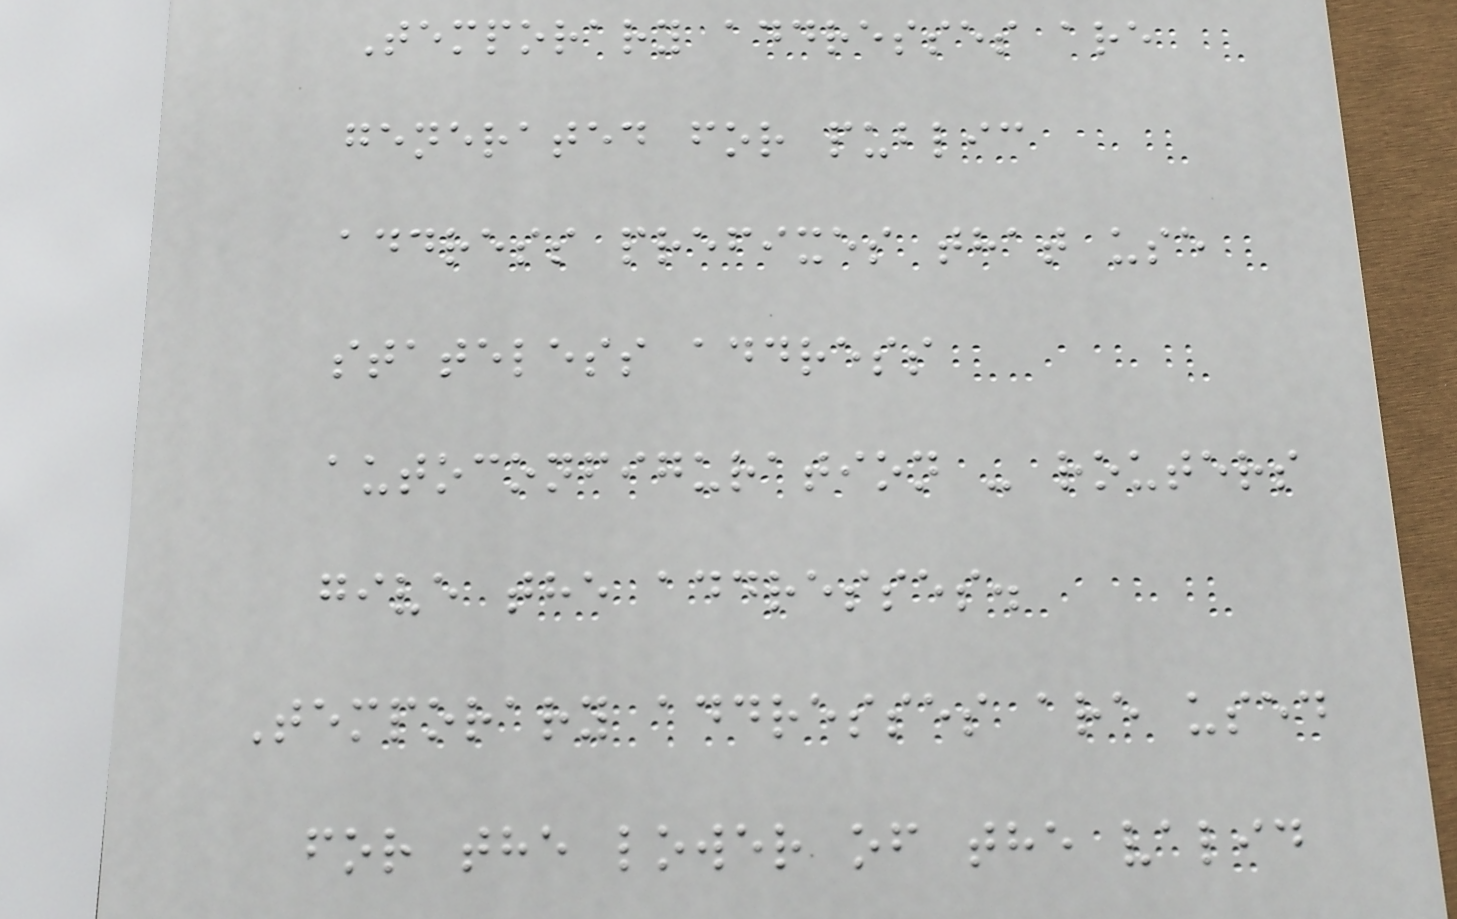Temporary addresses are
generated for public
address prefixes that use
stateless address
autoconfiguration - routers
give the addresses.
Temporary addresses are used
for the lower of the valid
